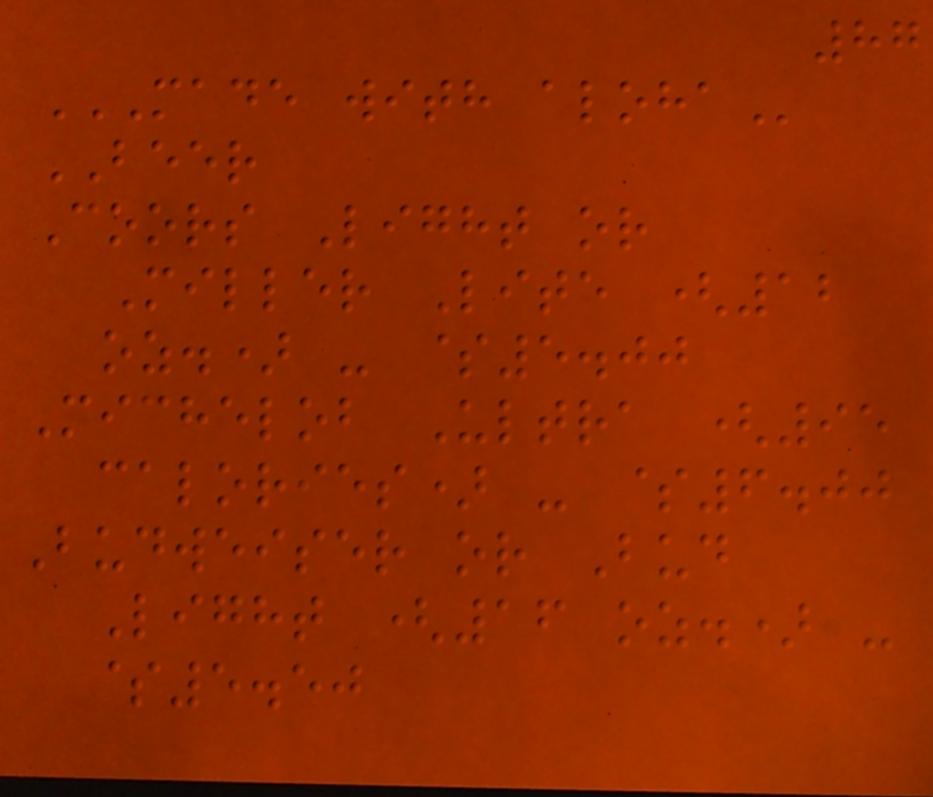87
MADE WITH ALOHA
BEER
Coors Light or
Miller Lite (12
oz.) - $5.00
Michelob Ultra (95
calories) - $6.00
Budweiser or Bud
Light (16 oz.) -
$5.50
